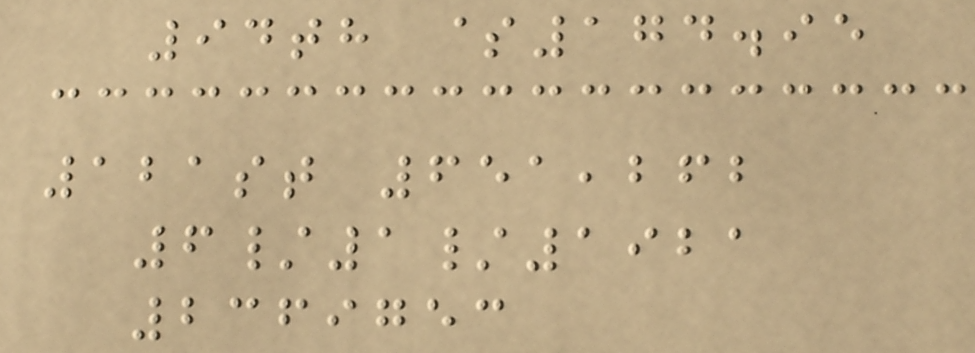94th $174.95
121st 651,262
6/1/1921
2369753
